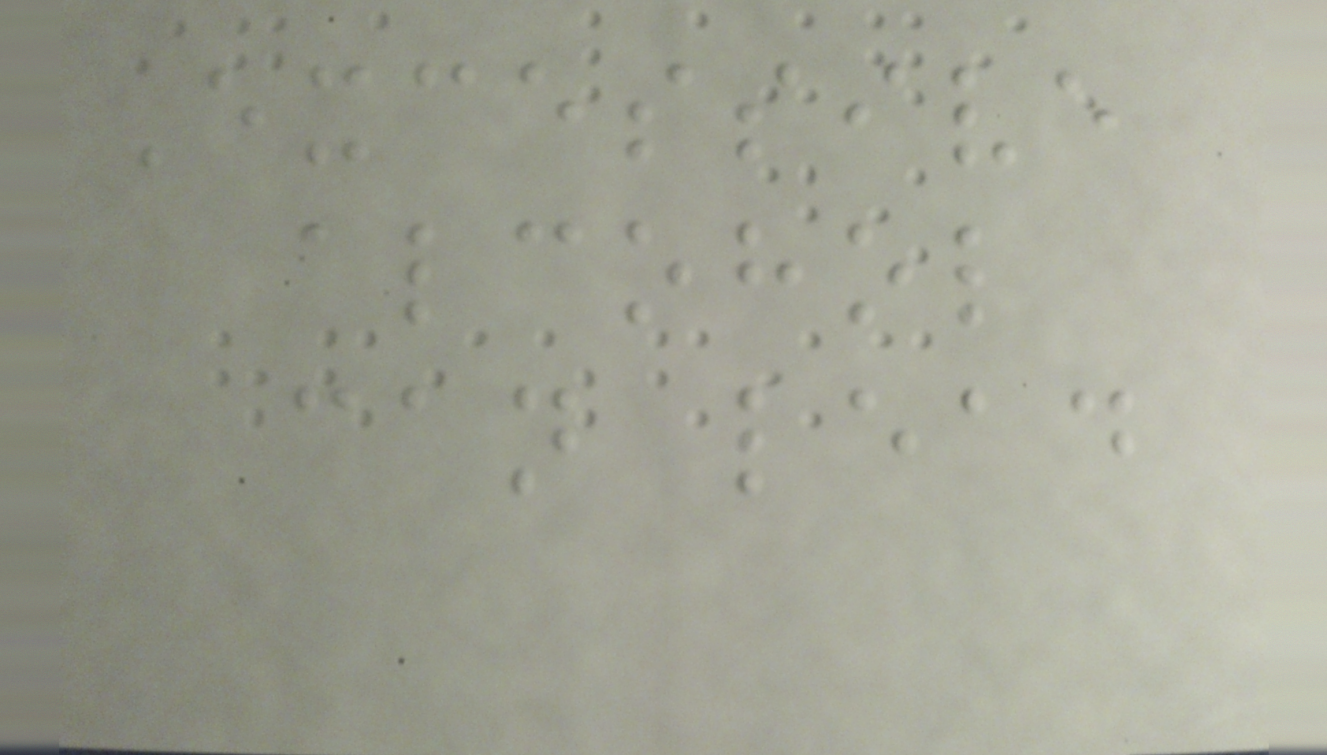Excessive
alcohol
can lead
